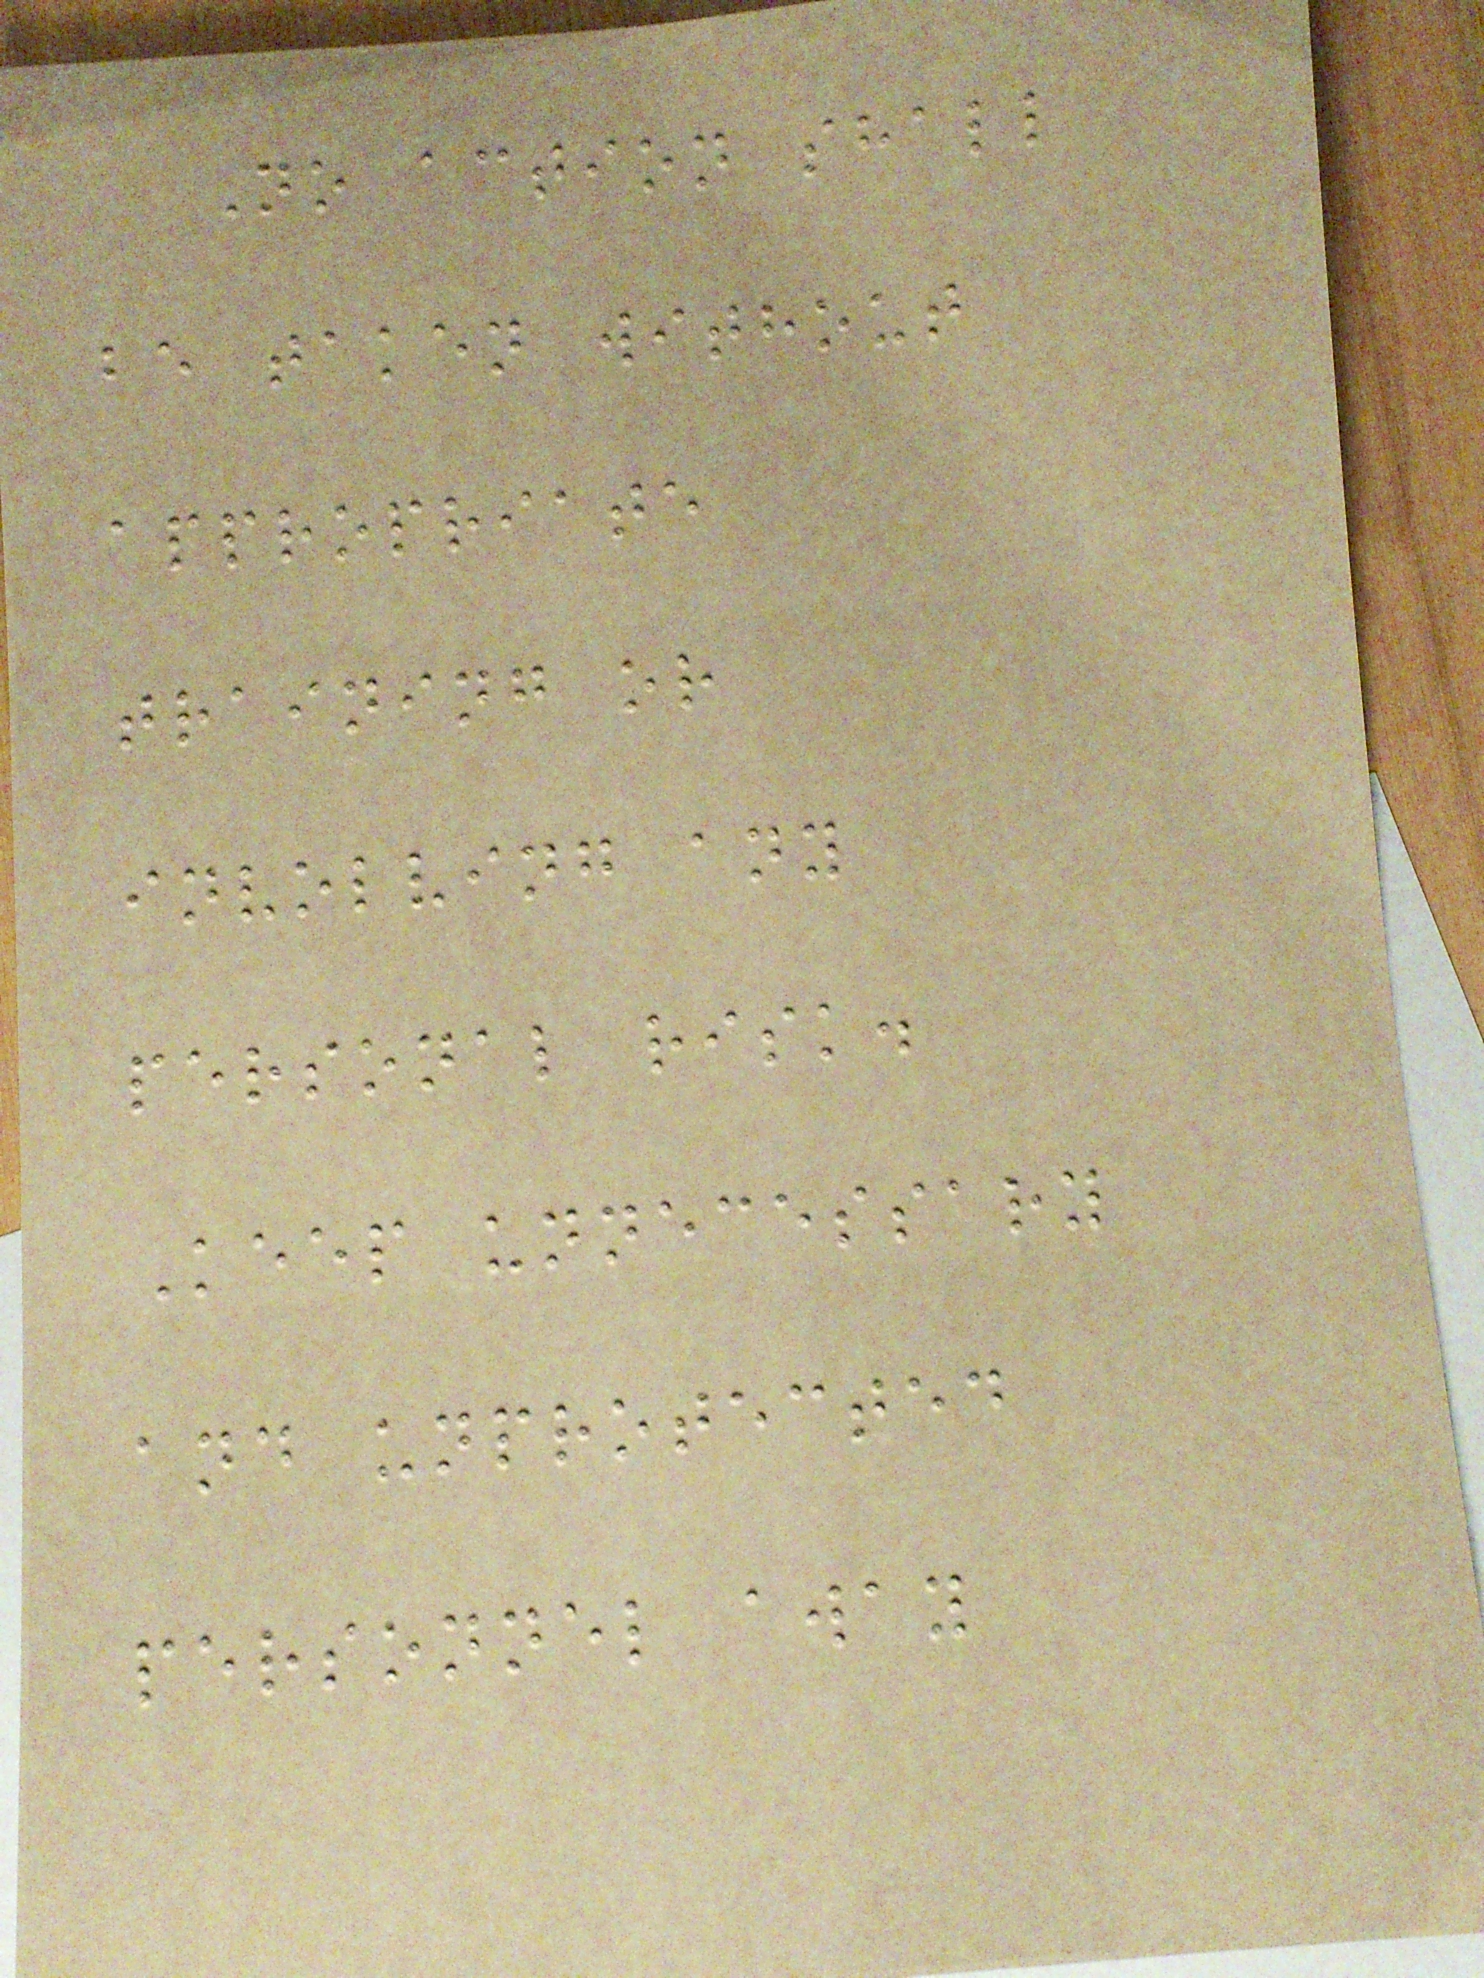No action shall
be taken without
appropriate
training or
involving any
personal risk.
Keep unnecessary
and unprotected
personnel away
